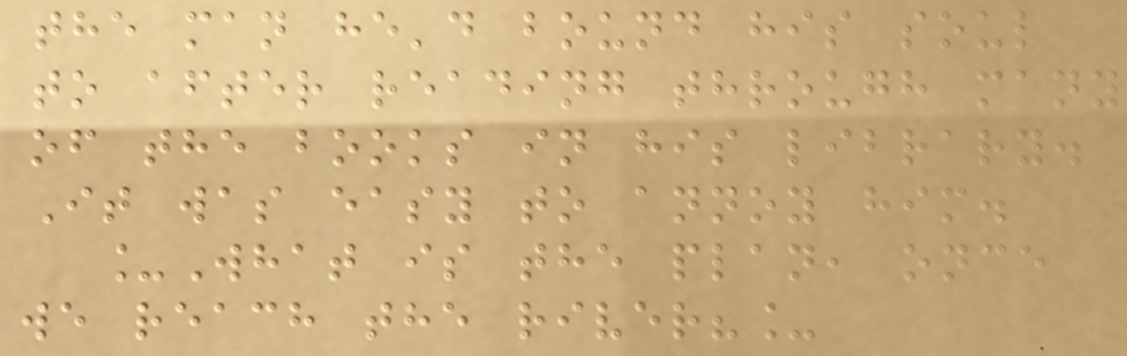the man he'd bound his soul
to after reading through many
of the books in his library.
It was easy to annoy him.
_What is the plan, once
we reach the river?_
